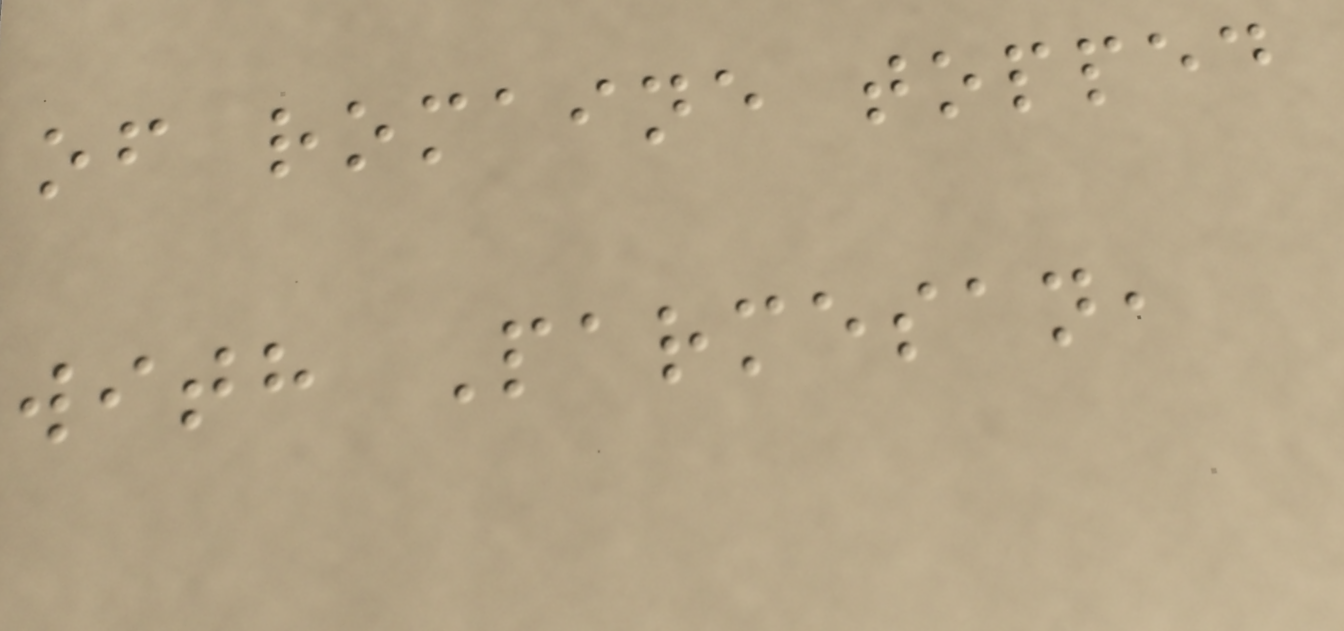of romaine topped
with Parmesan,
